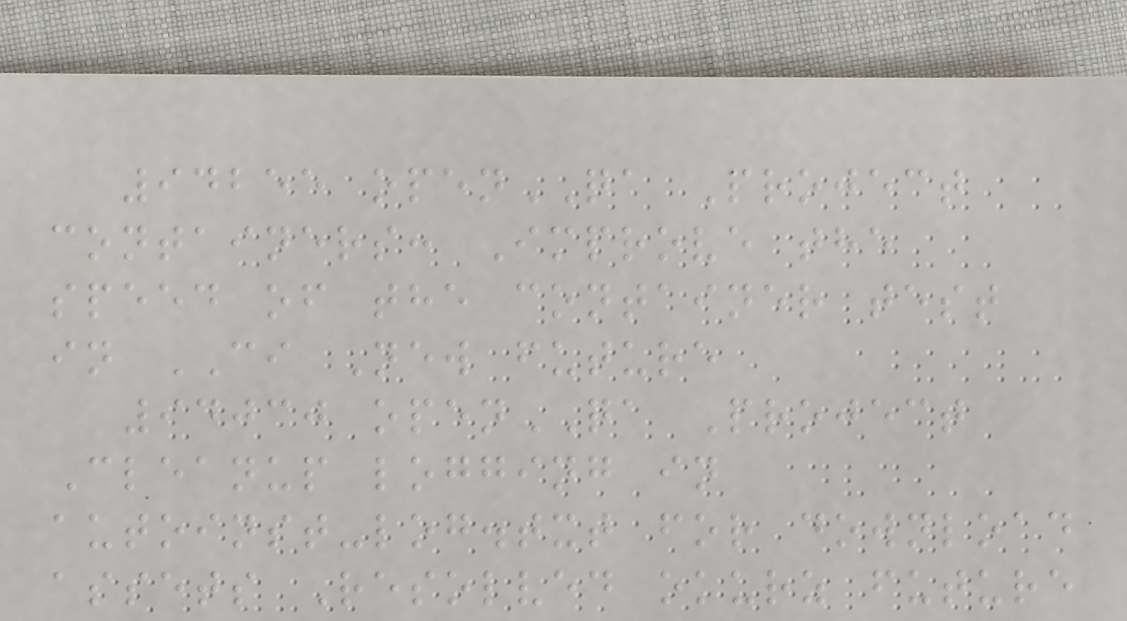94255 openQA Project
containers: Improve the
speed of the container test
in CI New future
94030 openQA Project
Cleanup logging in
autoinst-log.txt for download
assets Resolved okurz future
